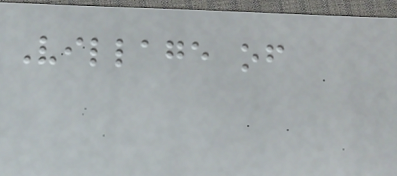Village of
